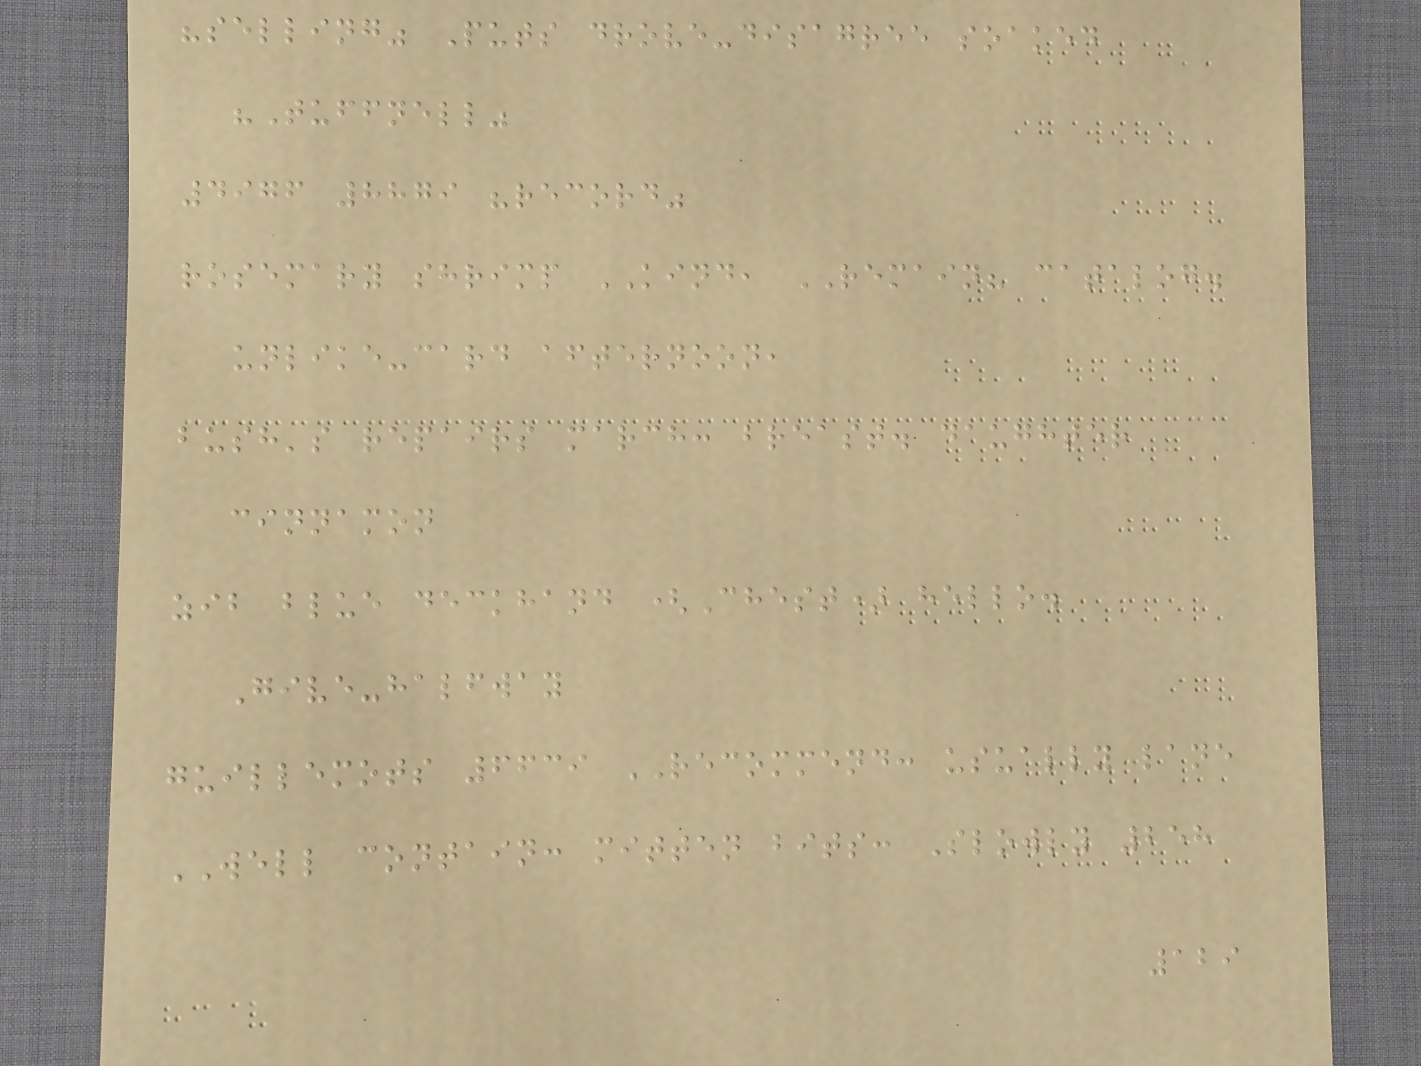"selling" Puts drove-disagree soaked
"Tuffnell"
4976 8879 "record"
rosemary shrimp KIND, REMAIN? catalog.
unlike-card afternoon,
bush's repairs march: breast. daughter
cinnamon
zib blue deckhand (Chest) hello.
Give-halfway
guillemots 6639 RECOMMEND: usually lane
WELL contain: mitten bits: Slowly 258
129
